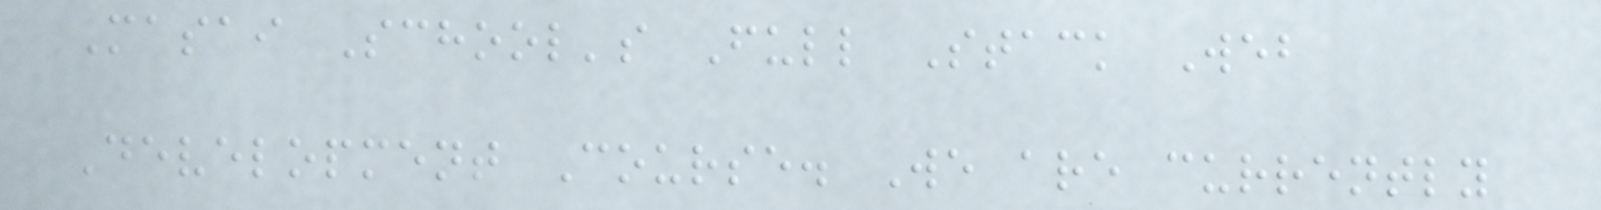Masai School's Full Stack Web
Development Course. We are currently
